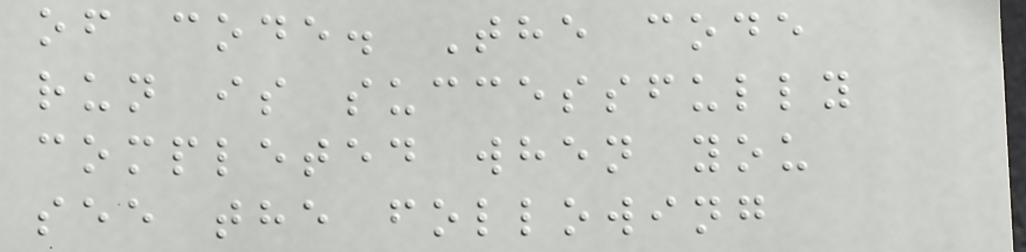of code. The code
run is successfully
completed when you
see the following
